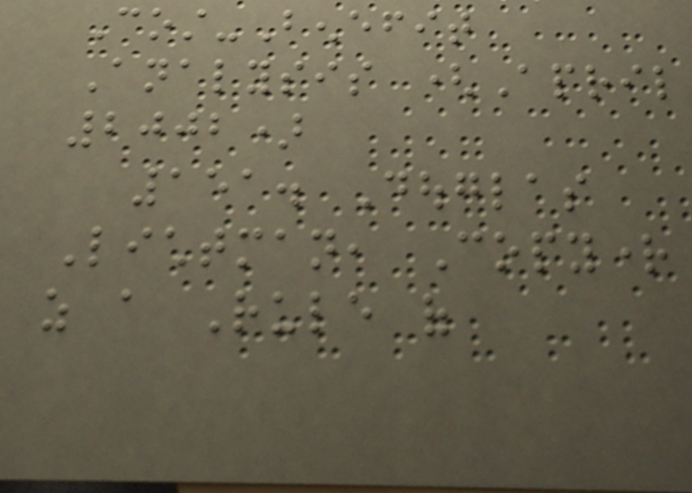Cost-Benefit
Analysis (April
2002)
151. Douglas
Lichtman, Copyright
as a Rule of
